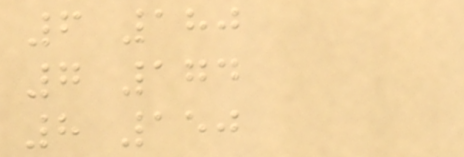6 180
7 174
8 150
